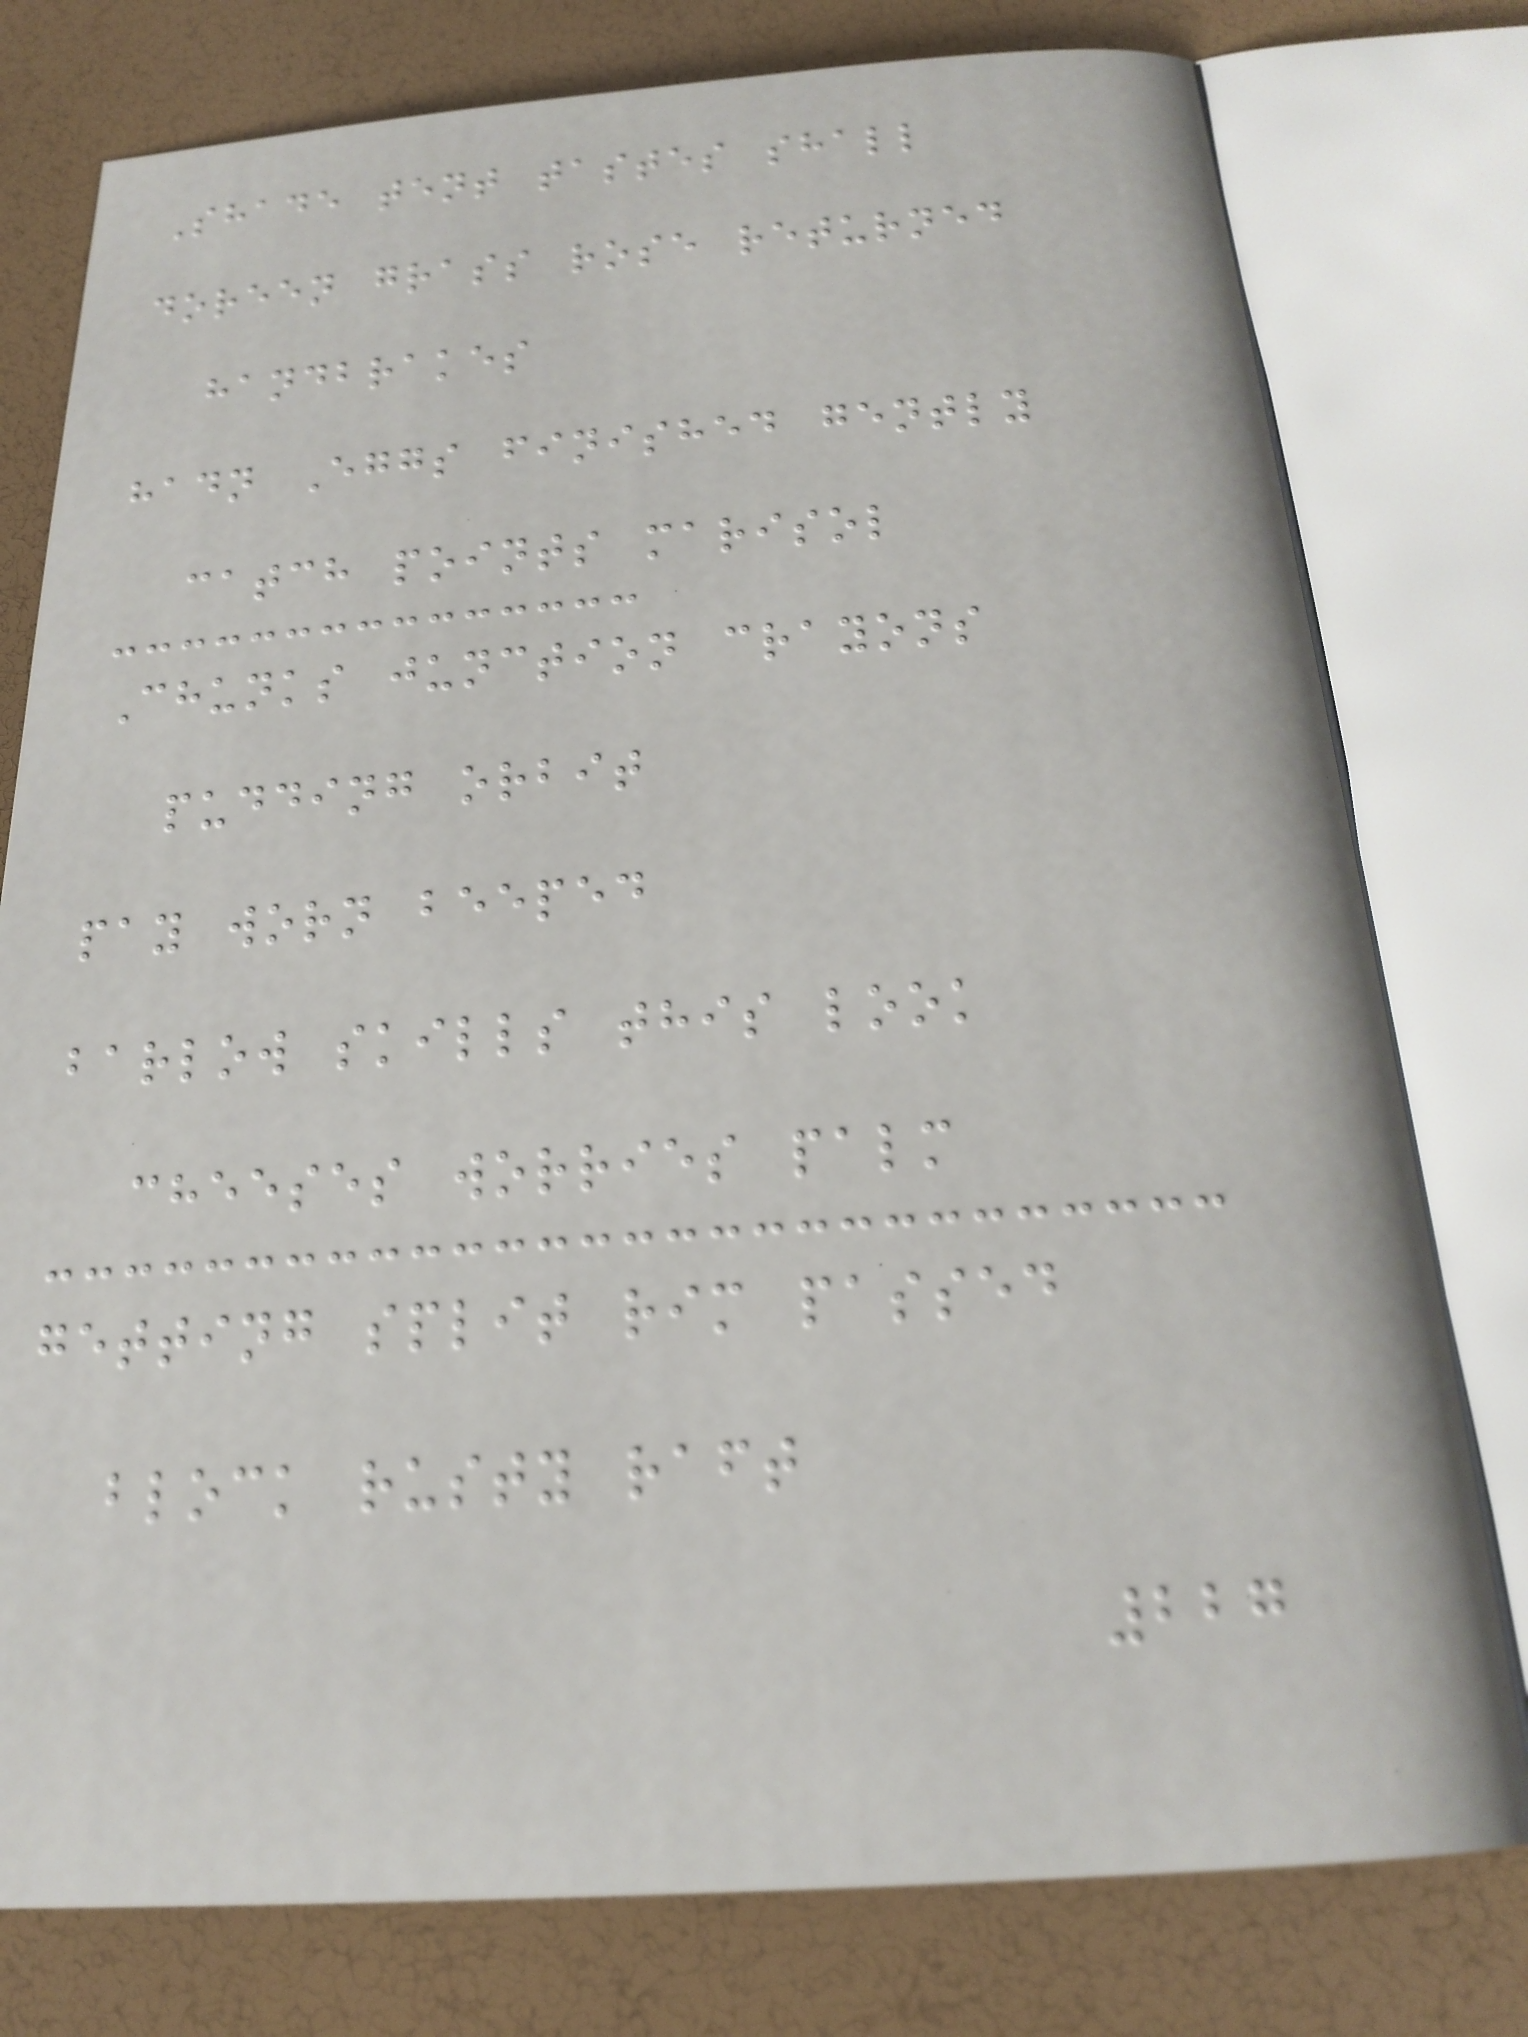Shade tent tastes shall
doreen grass rose returned
handbrakes
hadn Eggs finished gently
catch points marisol
Chunks junction crayons
pudding orbit
pay worn beeped
barlow skills this look
cheeses worries palm
getting split rim passed
block rusty raft
227
